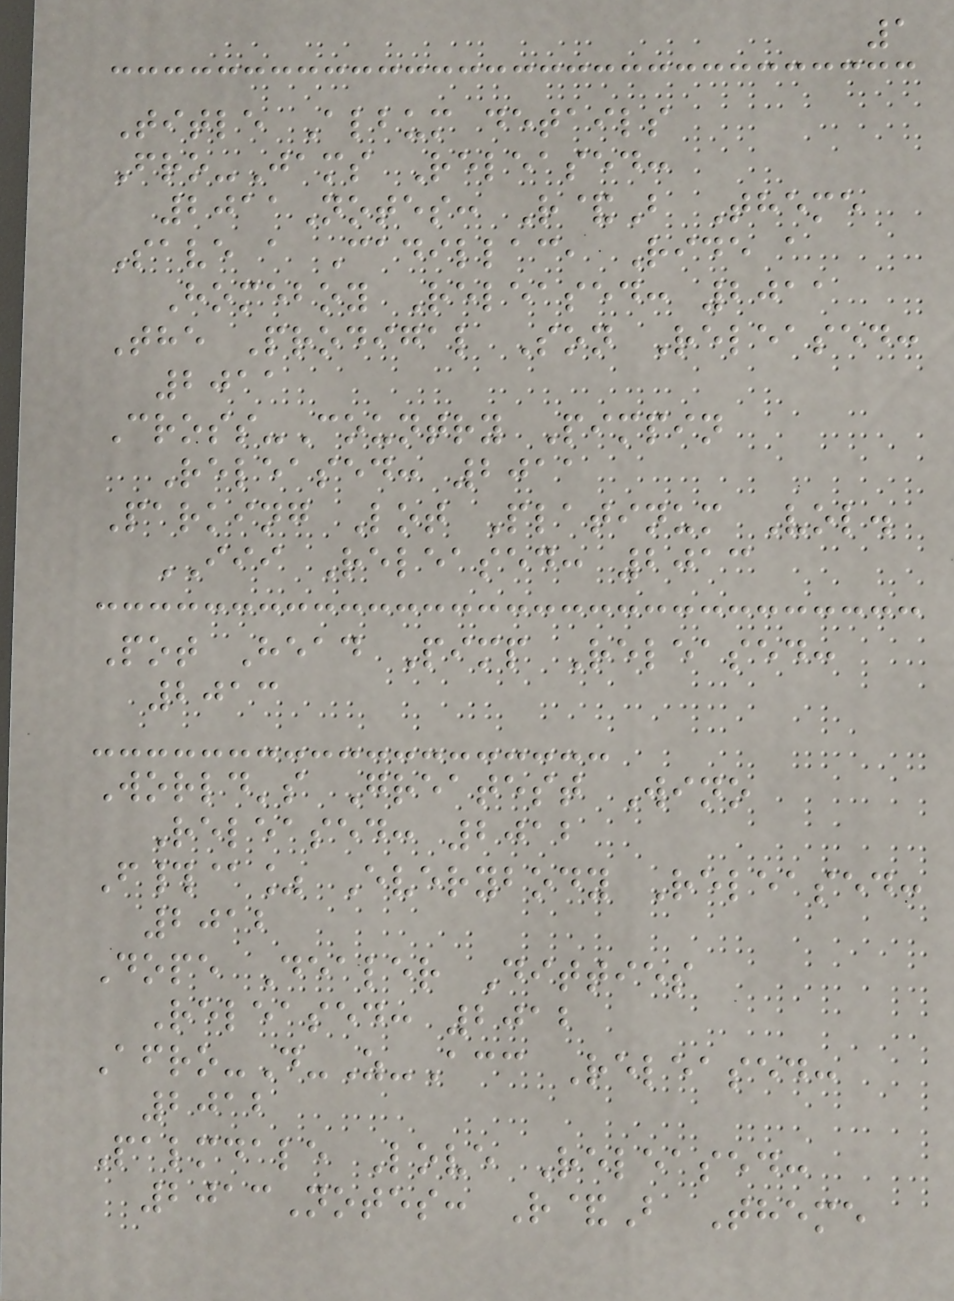1
Title Album details
Fro-Jams Released:
2011Notes: R&B Theme
Save a Cadillac, Ride a
Homeboy Released: 2011
The Prodigal Son Released:
2011
Cross-Country Pimpin
Released: 2011
Parking Lot Platinum Vol.
III Released: 2013
Pot Head Pimp Released:
2013
World's Greatest Wino
Released: 2012
F#@% Everybody Released:
2012
Dope Dealer Ditties
Released: 2012
Afro-D-Z-Acc Released:
2012
Palmdale Love Released:
2013Notes: R&B Theme
